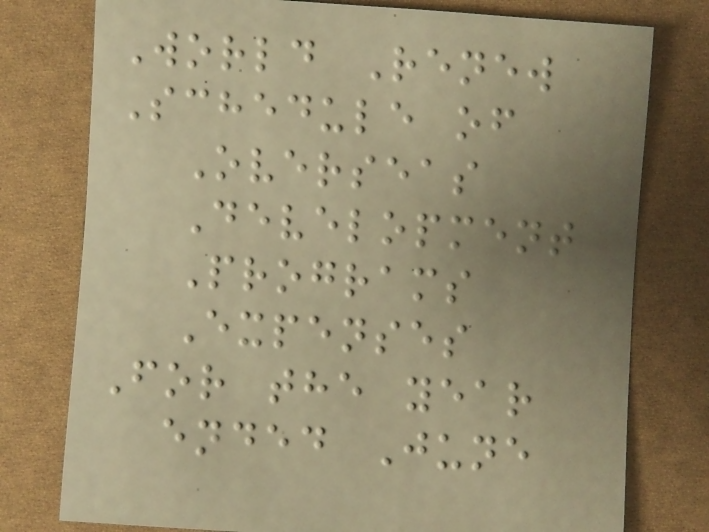World Renew
Schedule of
Overseas
Development
Programs
Expenses
For the year
ended June
